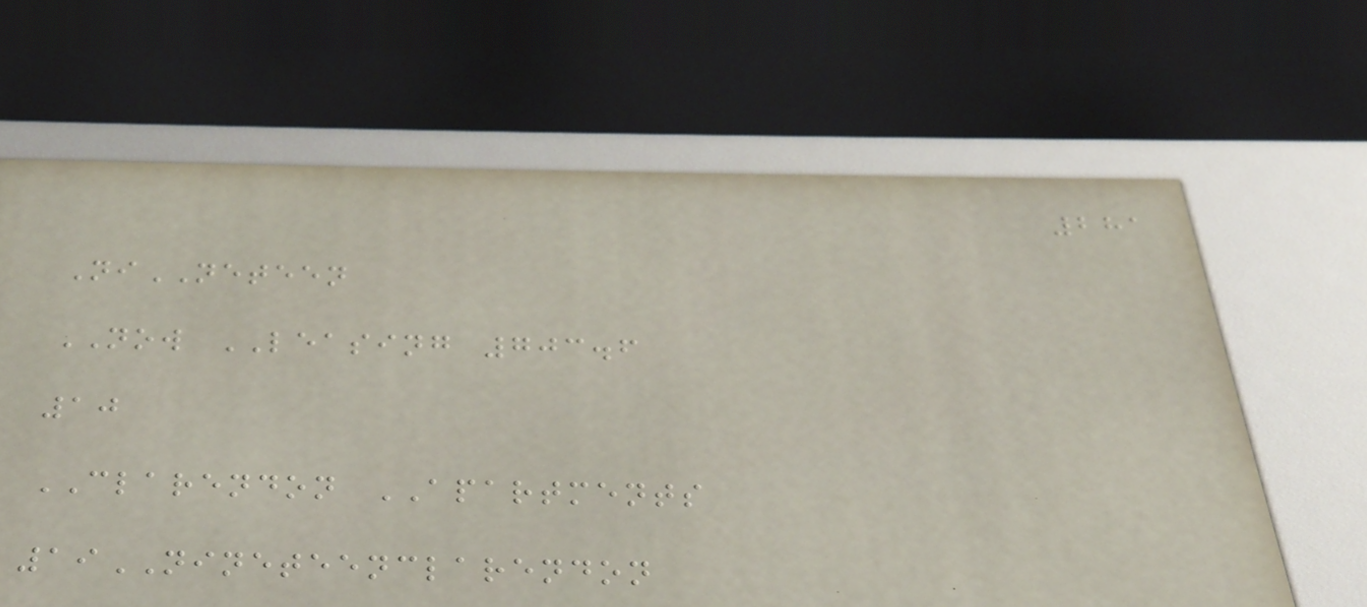281
NiNETEEN
NOW LEASING 703.6
10
CLARENDON APARTMENTS
19NINETEENCLARENDON
